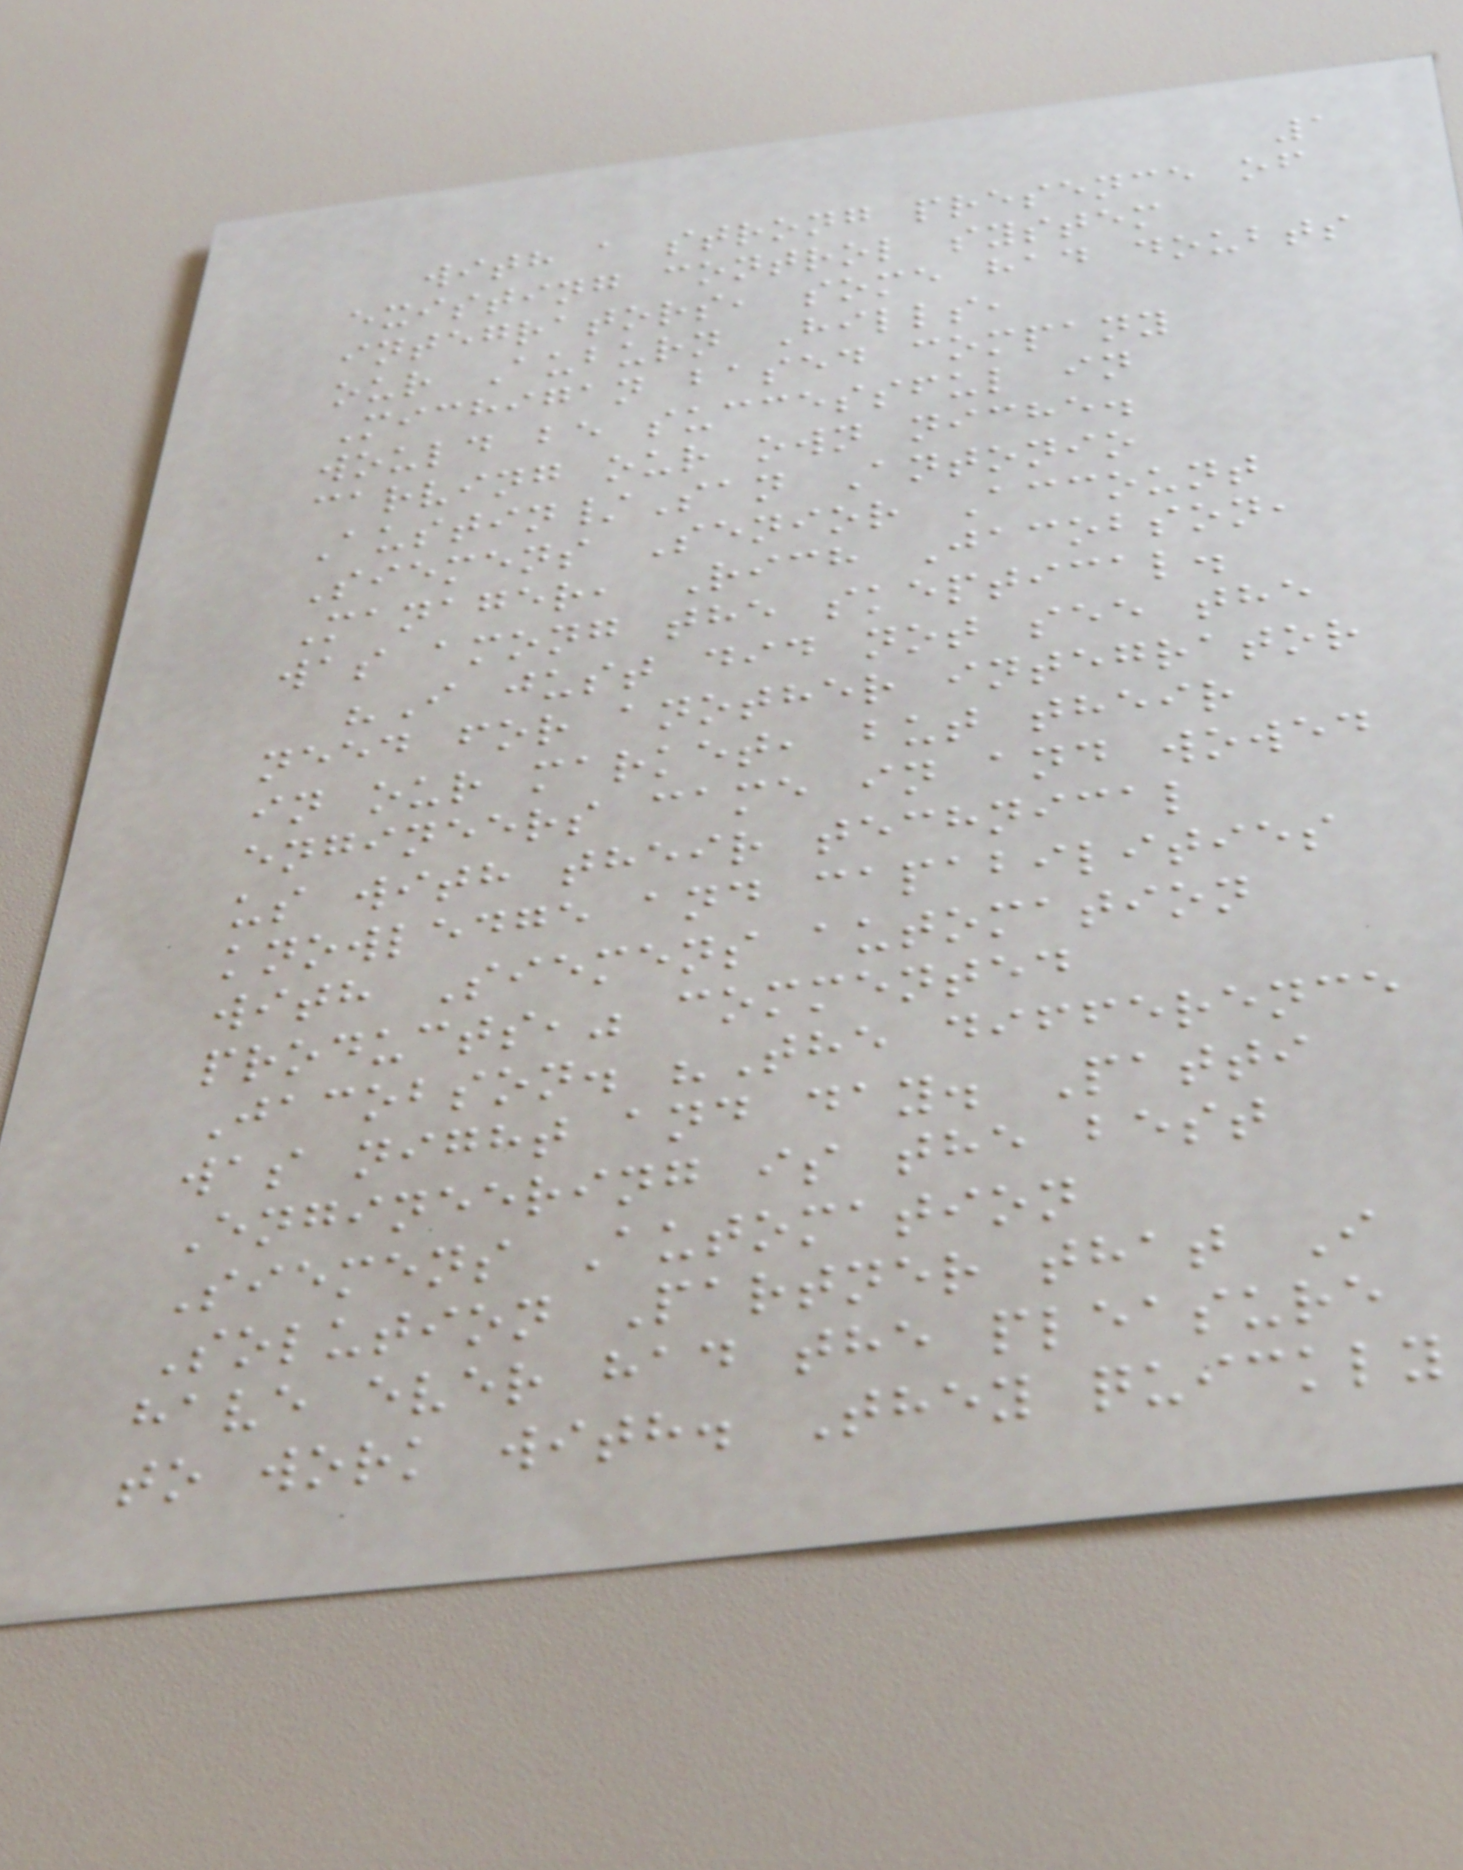1
with a strong presence of
existing control system
integrators, some had doubts
our Auburn Hills,
Michigan based company
would be successful in
carving our own niche.
Austin/San Antonio
Siemens Senior Account
Manager, Rich Jacobson,
was among the skeptical.
"I just did not see the
need for another integrator
in our market, but their
engineers came in and wowed
us with their technical
knowledge and capabilities
with Siemens automation
products," commented
Jacobson. "The difference
was night and day. Patti
Engineering is the best
Siemens Automation
Solution Partner that I
have ever had the pleasure
to work with. They quickly
